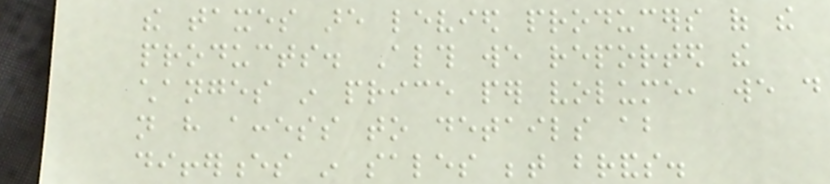the taxes are levied producers of the
products. Although we reported the
changes in price per volume, we do
not have access to details about
differences in sales between brands.
